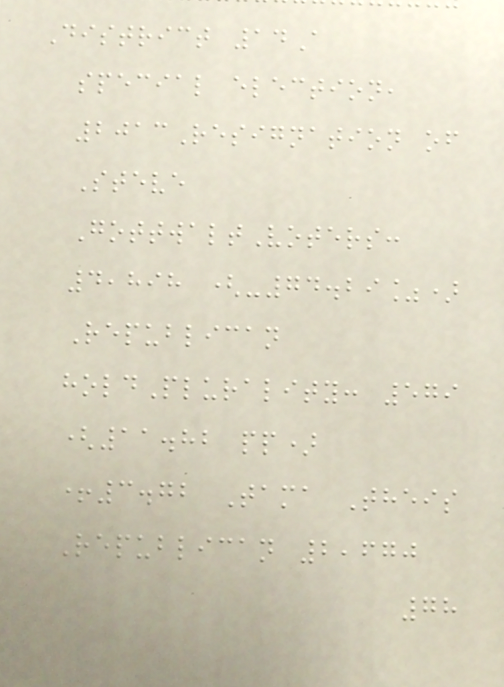District 14A
special election,
2013Resignation of
Steve
GottwaltVoters:
4,898 (-74.29%)
Republican
holdPlurality: 579
(11.82 pp)
+3.72 Tama Theis
Republican 2,670
78
